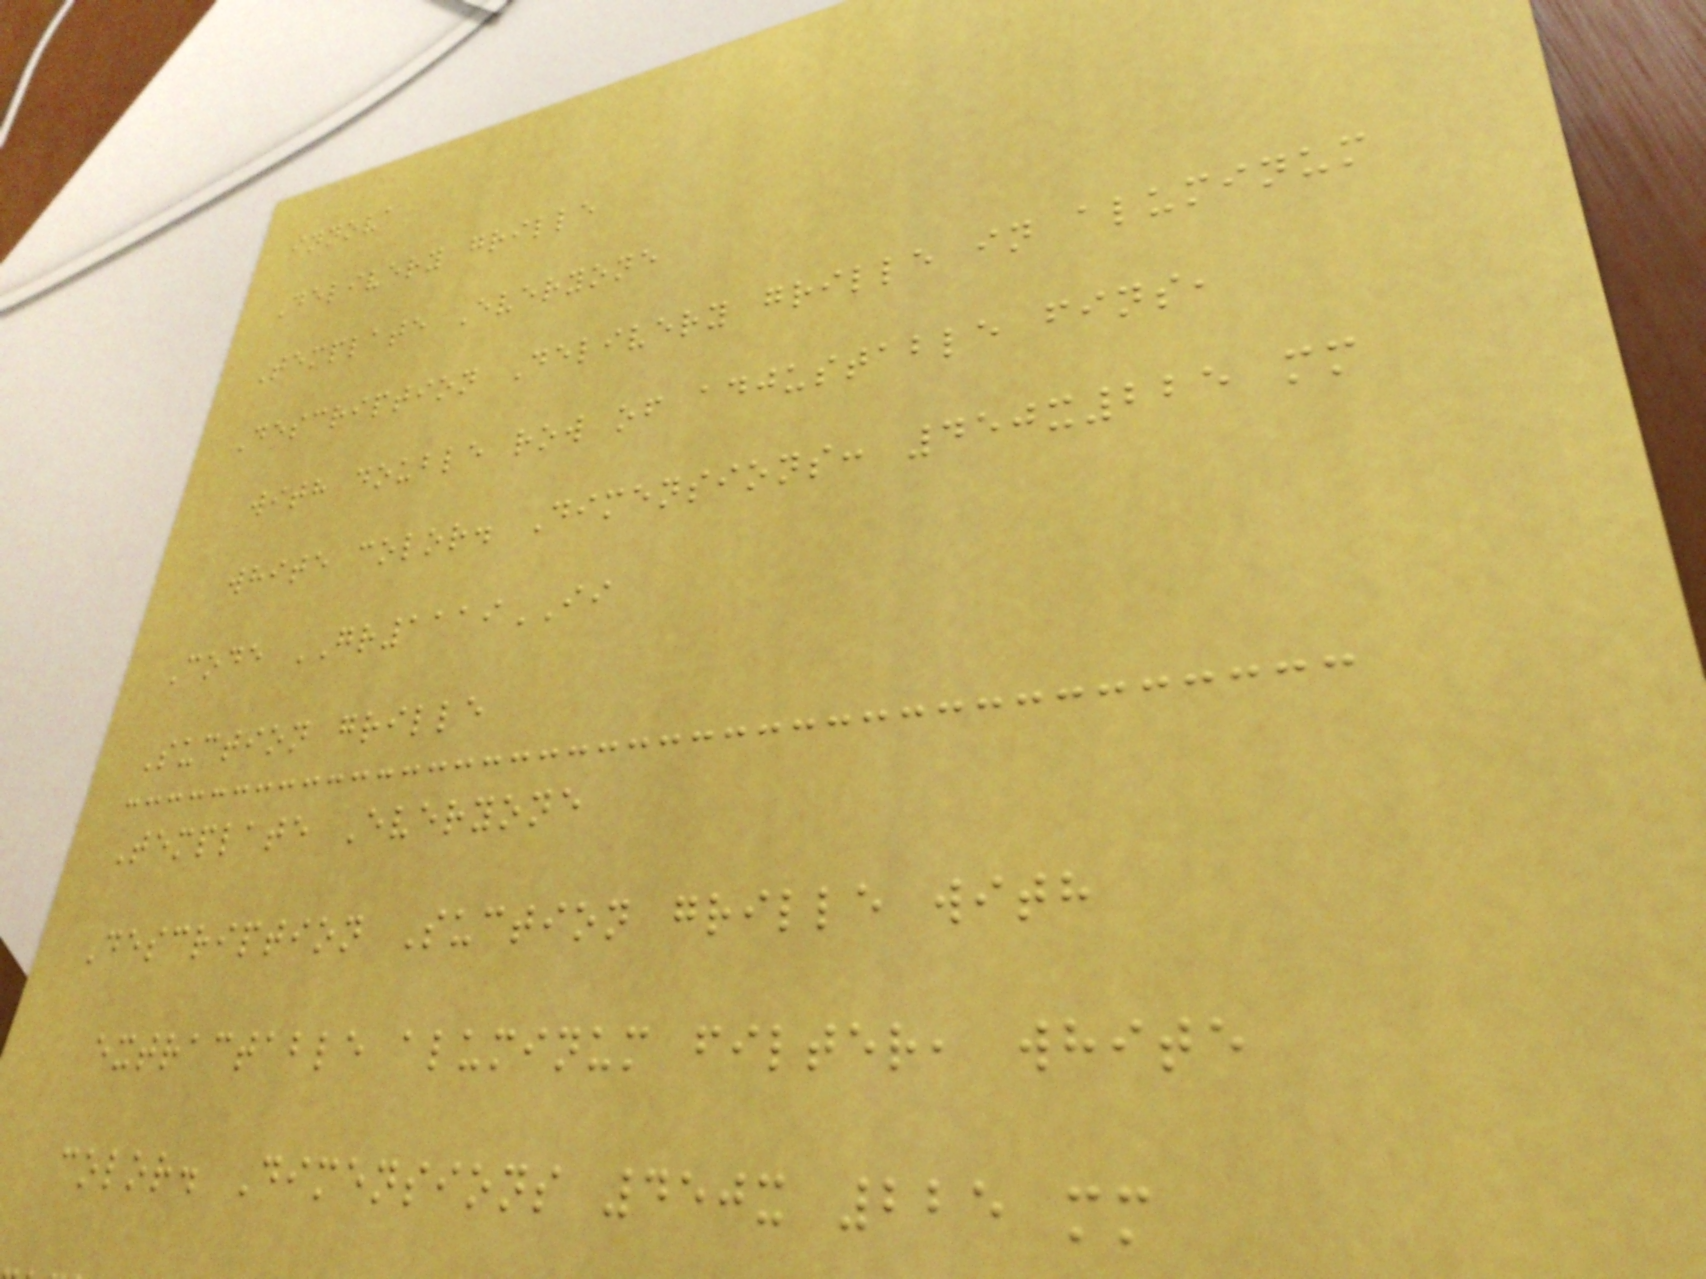innova
Delivery grille
Template Everyone
Description Delivery grille in aluminum
with double row of adjustable fins,
white color. Dimensions: 450x225 mm
Code GR1119II
Suction grille
Template Everyone
Description Suction grille with
extractable aluminum filter, white
color. Dimensions 450x 225 mm
